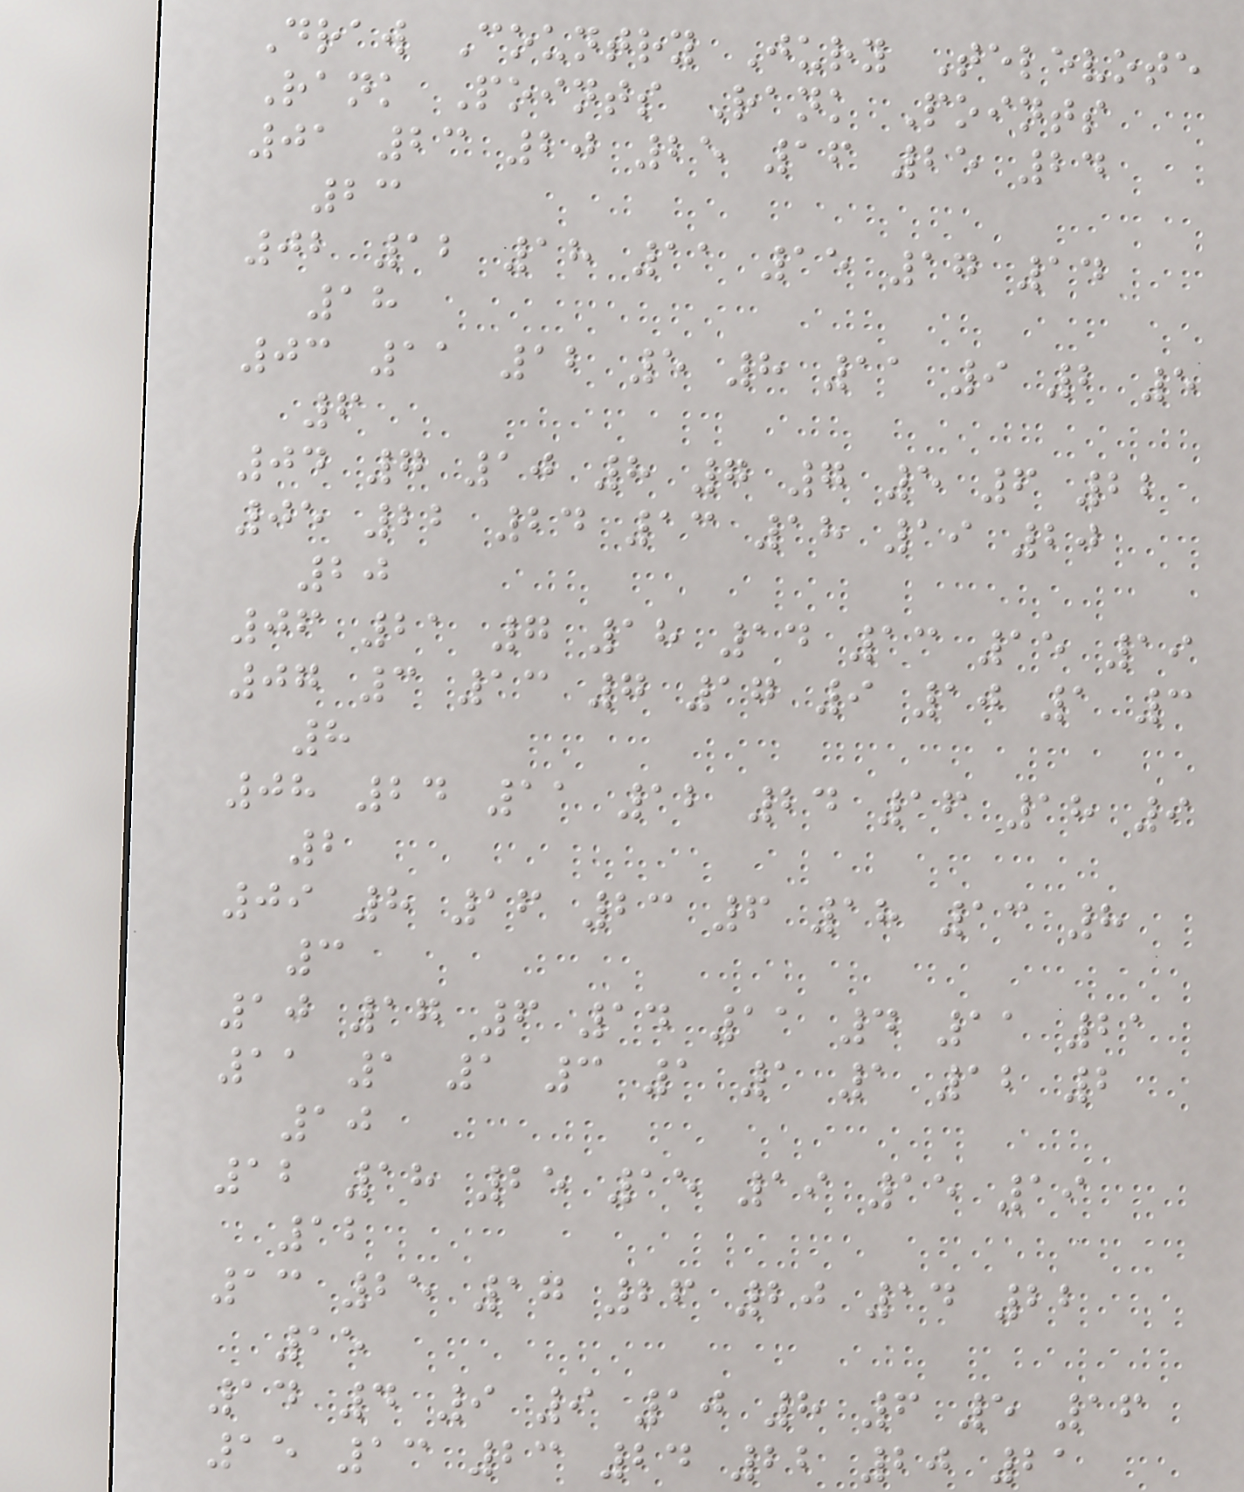Draw Country Jury Televote
Rank Points Rank Points
01 23 20 25 16 25 24
23
02 12 18 11 15 17 14
18
03 11 12 5 8 11 9 2 5
6
04 7 10 8 7 7 5 6 22
05 22 24 13 18 19 20
20
06 21 7 18 14 13 15 19
07 3 13 7 17 9 10 1 3
8
08 24 11 12 24 16 18 9
2
09 8 16 23 6 18 13 8
3
10 17 6 14 11 4 11 21
11 1 1 3 1 1 1 12 2
10
12 18 25 15 19 15 19
12
13 25 17 26 20 14 22
15
14 4 9 9 10 8 6 5 16
15 13 23 24 22 20 21
